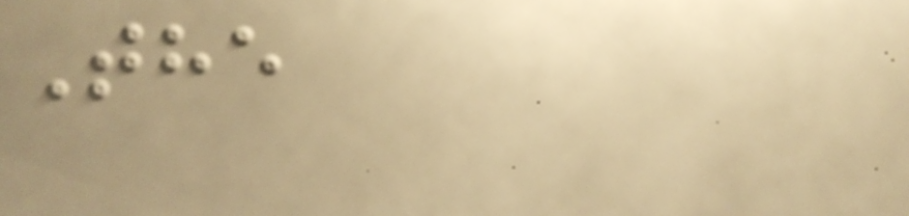The
